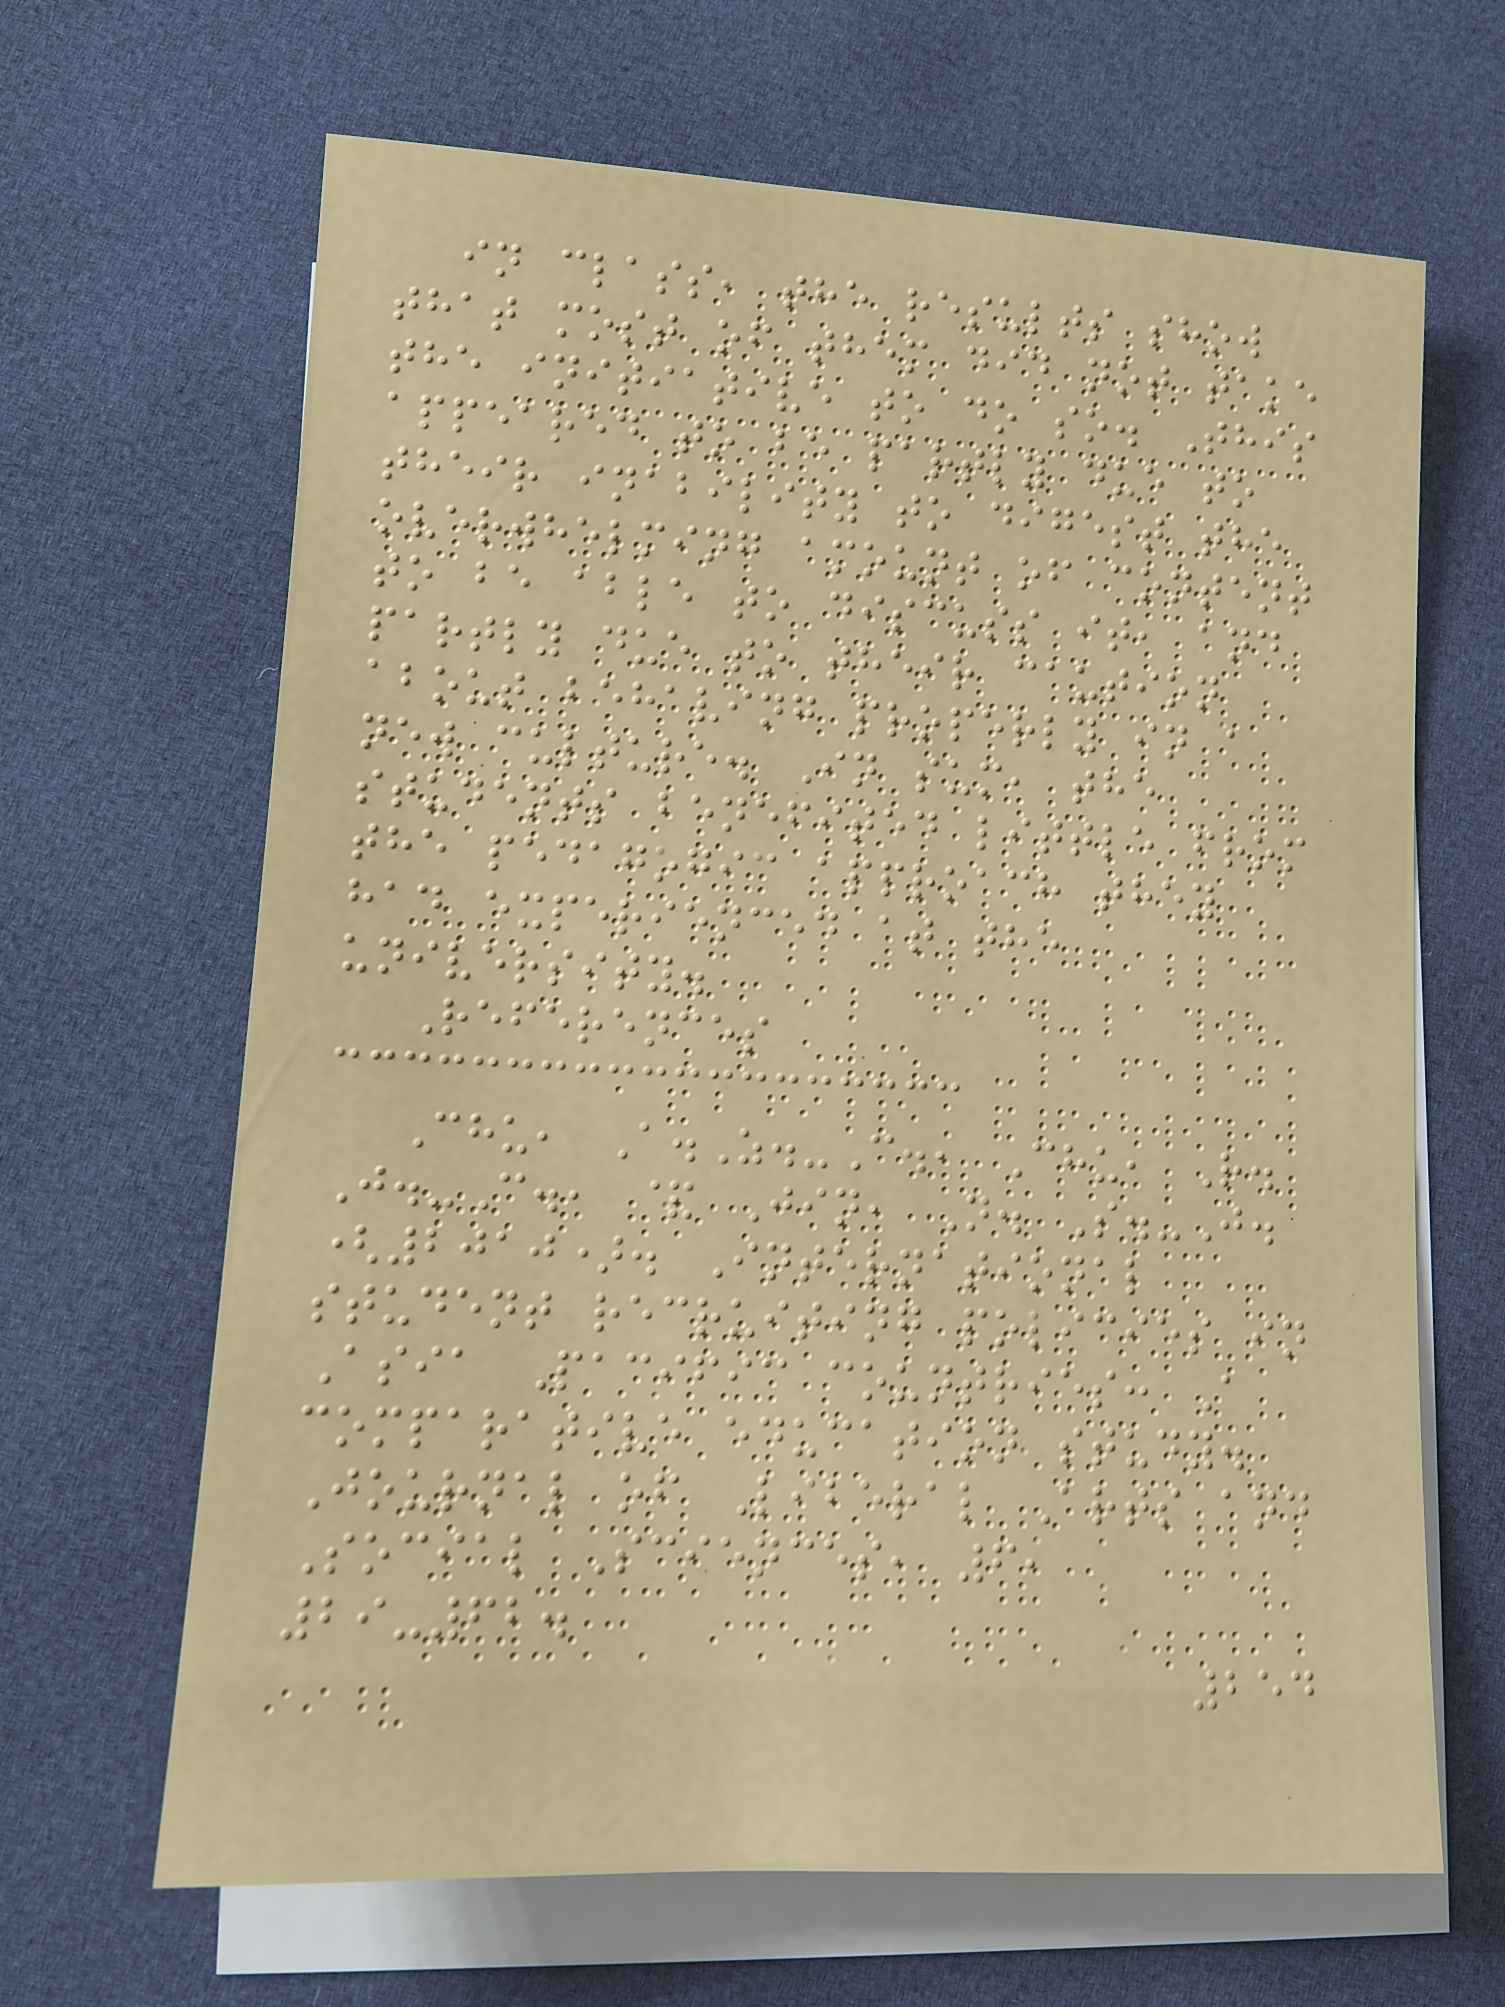in class, the results show
that most of them did not take
the initiative to do so. This
appeared to be partly due to
their inability to digest the
overwhelming amount of content
to be able to discuss it, and
partly due to their caution
about behaving properly in a
new culture. In sum, the
students benefited little from
the pedagogic approach they
had experienced at the
university.
References
Chu, A.Z.-C., Chu, R.
J.-C., & Jin, N. S.-J.
(2010). International
student recruiting policies in
Asia Pacific countries: A
comparative education study.
Journal of Liberal Arts and
Social Sciences, 6,
29-62.
254
